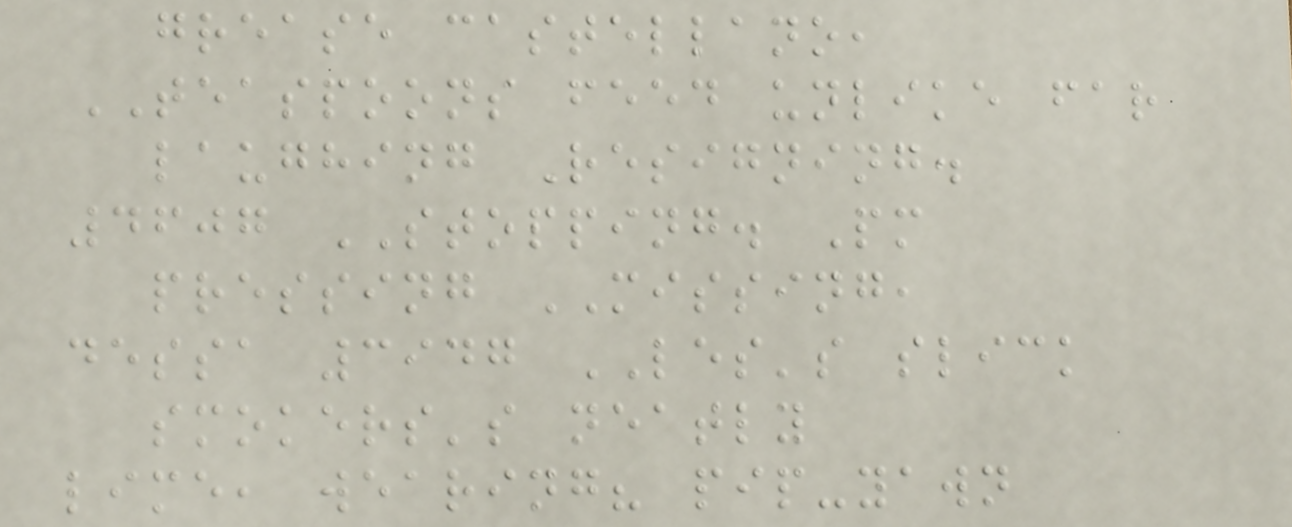grease castellano,
TEASPOONS feed unlike far
laughing Resigning.
4607 STOPPING. Pm
pressing MISSING,
dessa 3947 LES's slick
smokers's neatly
lime, wearing? pip-yawn
